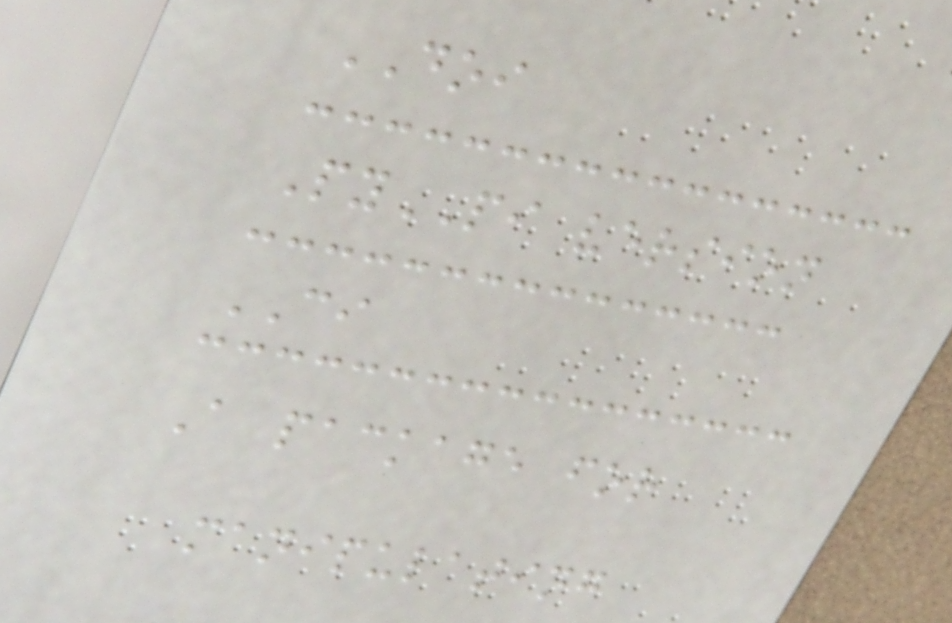DOI
PyPI version
CI
A package for
manipulating
